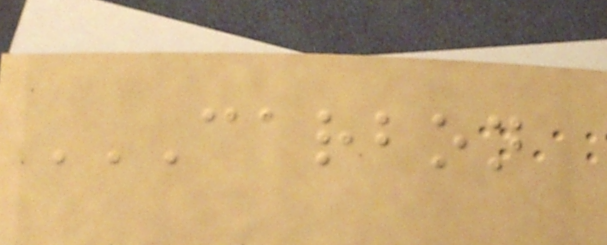CARBON
